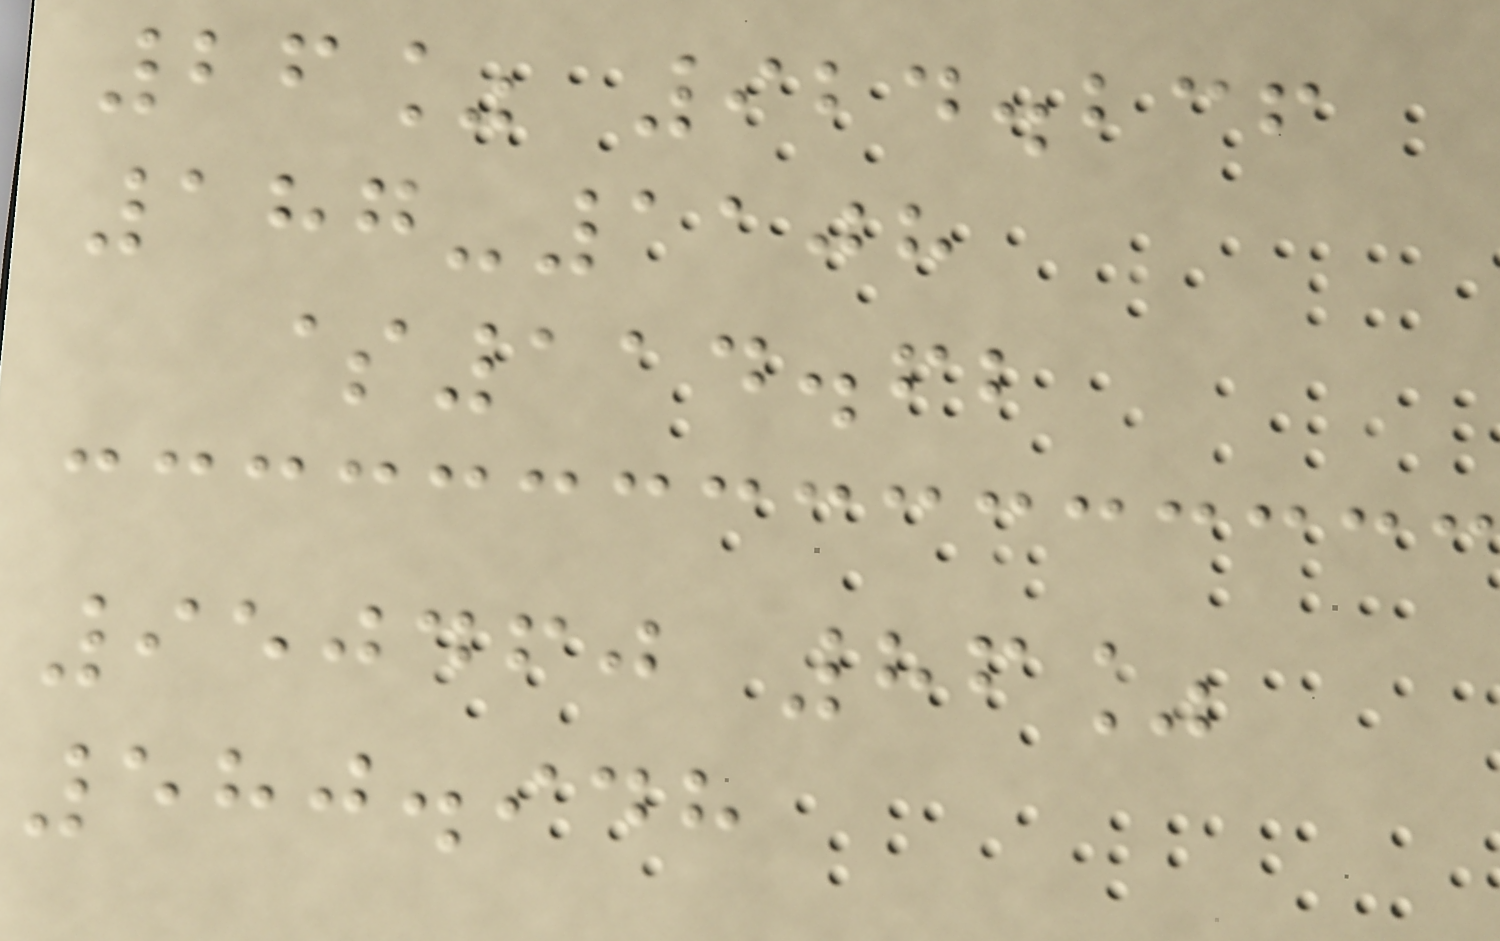26% 924.236
187-1108
$114.62
950460 86%
580.948
